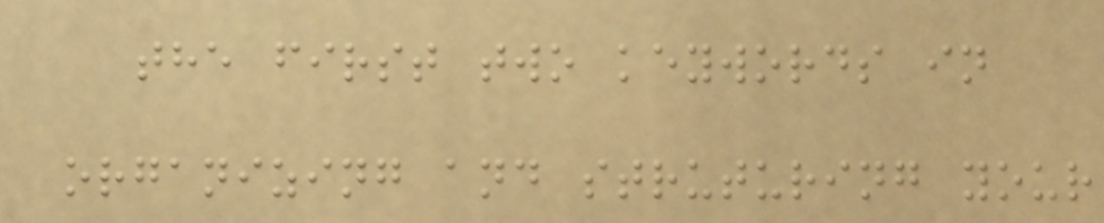the first two keywords in
organizing and struturing your
